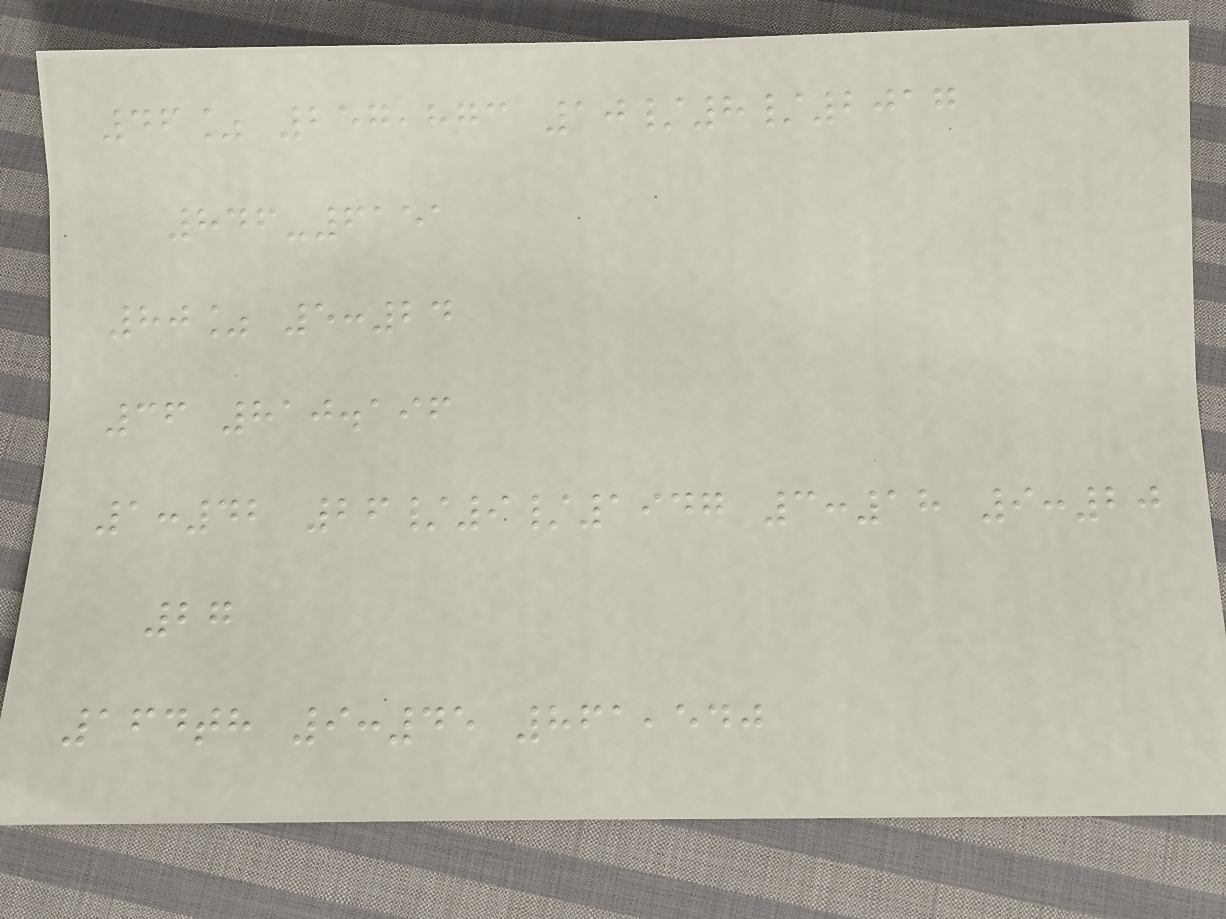46% 257,873 10/8/2017
846-6151
80% 5:24
36 810.196
1:42 26/9/1947 3:18 9:20
27
164th 9:45 861,540
